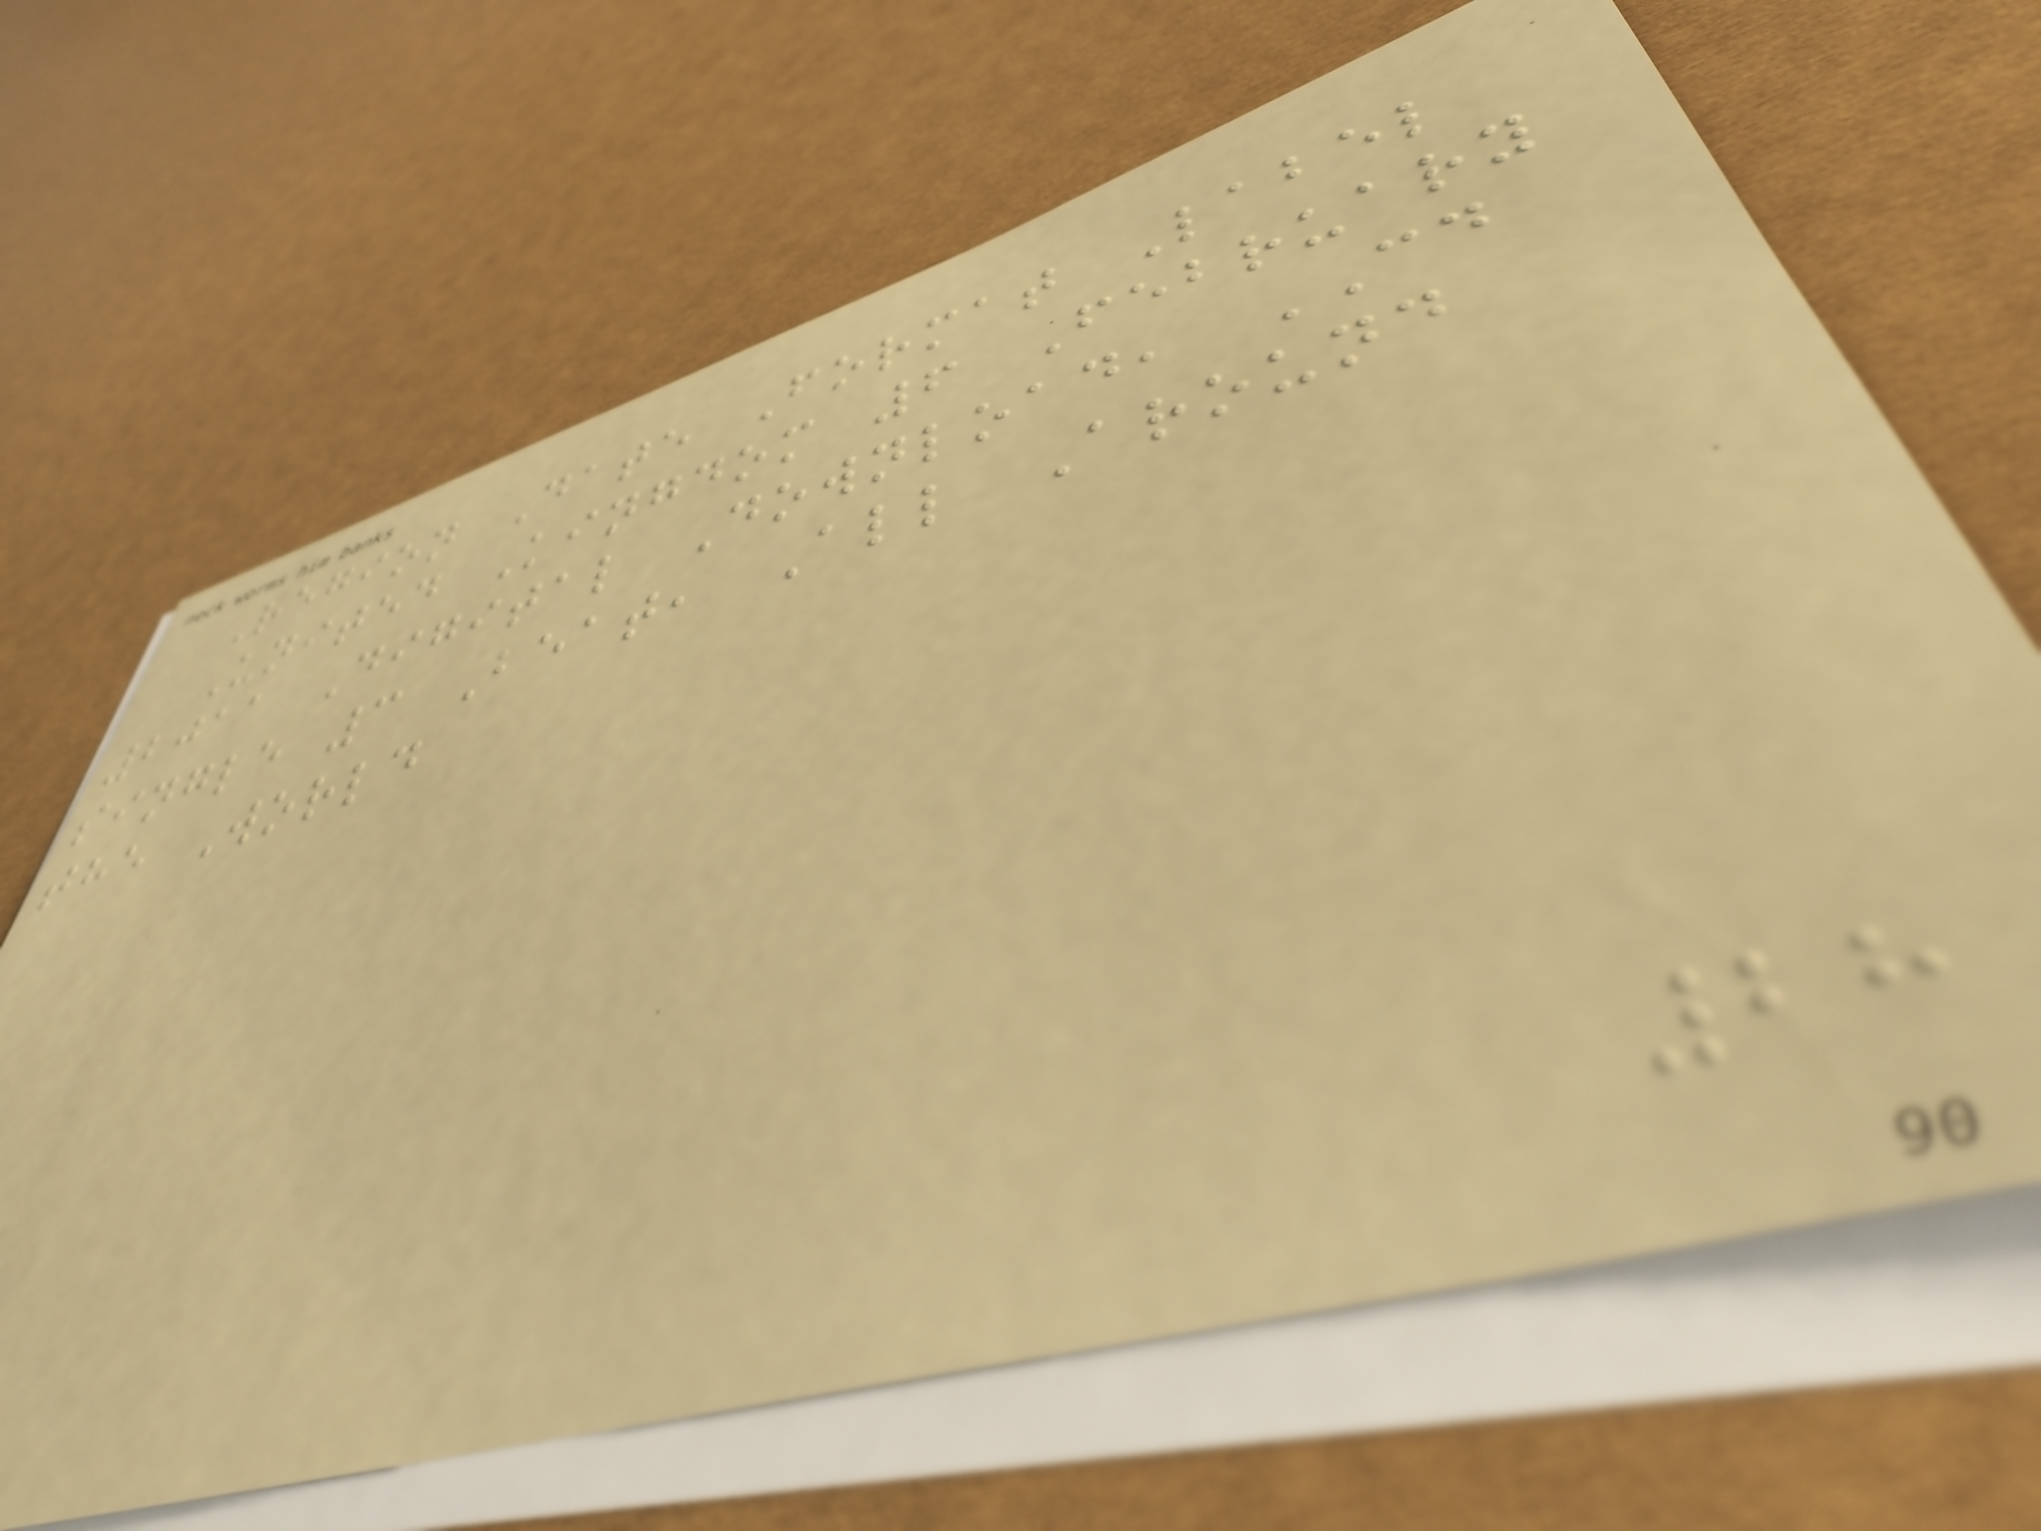Region Date Format Label
United Kingdom 6 February
2011 Digital Download, CD
single 3 Beat, All Around
the World
28
